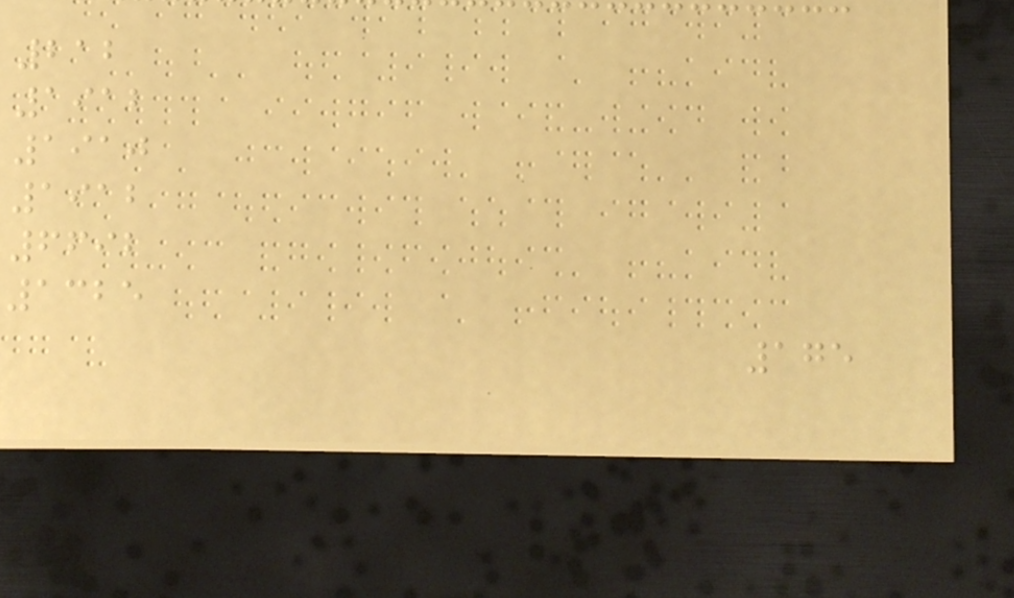212
1912
1910
1912
6692
1325
175
